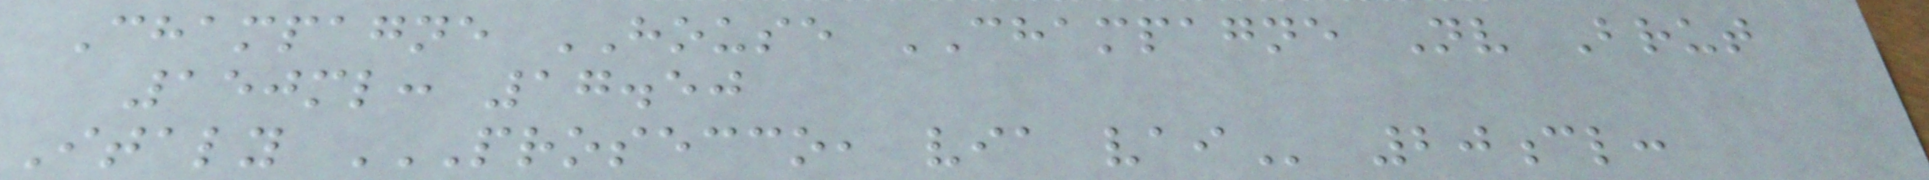Champagne HOUSE CHAMPAGNE Nv Brut
150ml: 17.50
Italy PROSECCO, VIA VAI 20cl:
